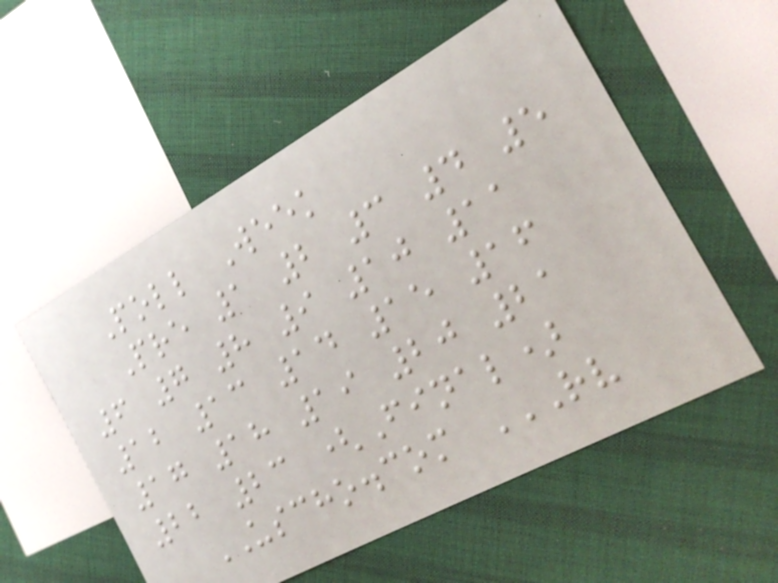Poll Week
Pre 1 2 3 4 5
6 7 8 9 10 11
12 13 14 15 16
17 18 19 20 21
22 23 (Final)
USCHO.com RV
